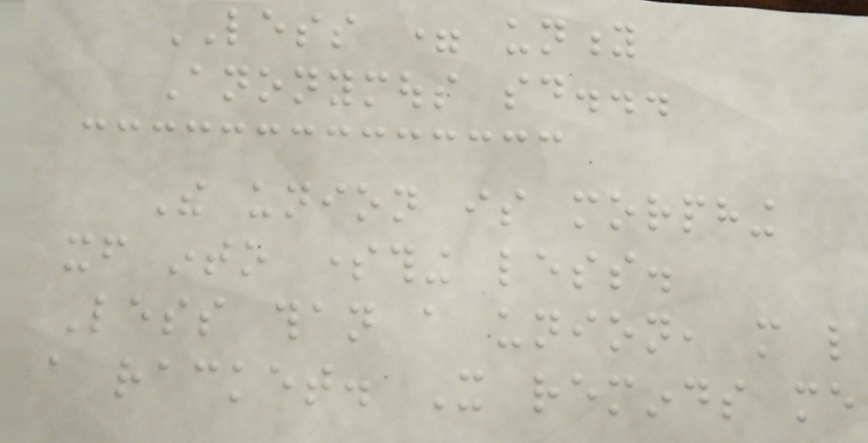LESS = unity
Anonymous said...
The union is morphing
itself into something less.
Less than a union, more like
a racket. It reminds me
